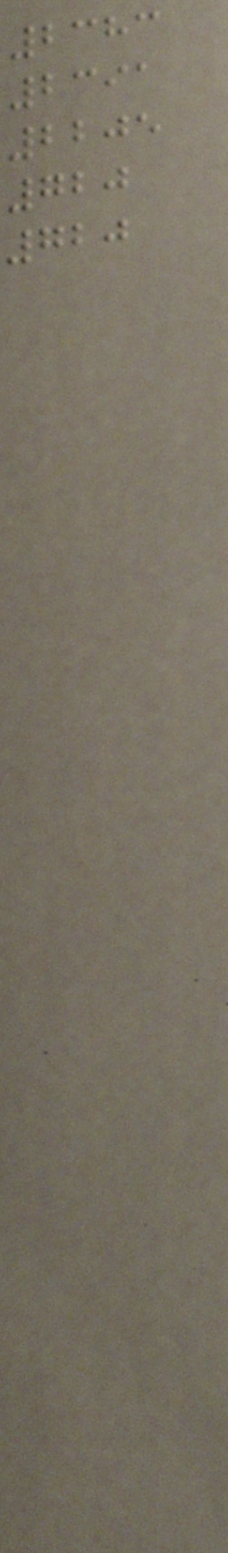2383
2391
2205
720
720
